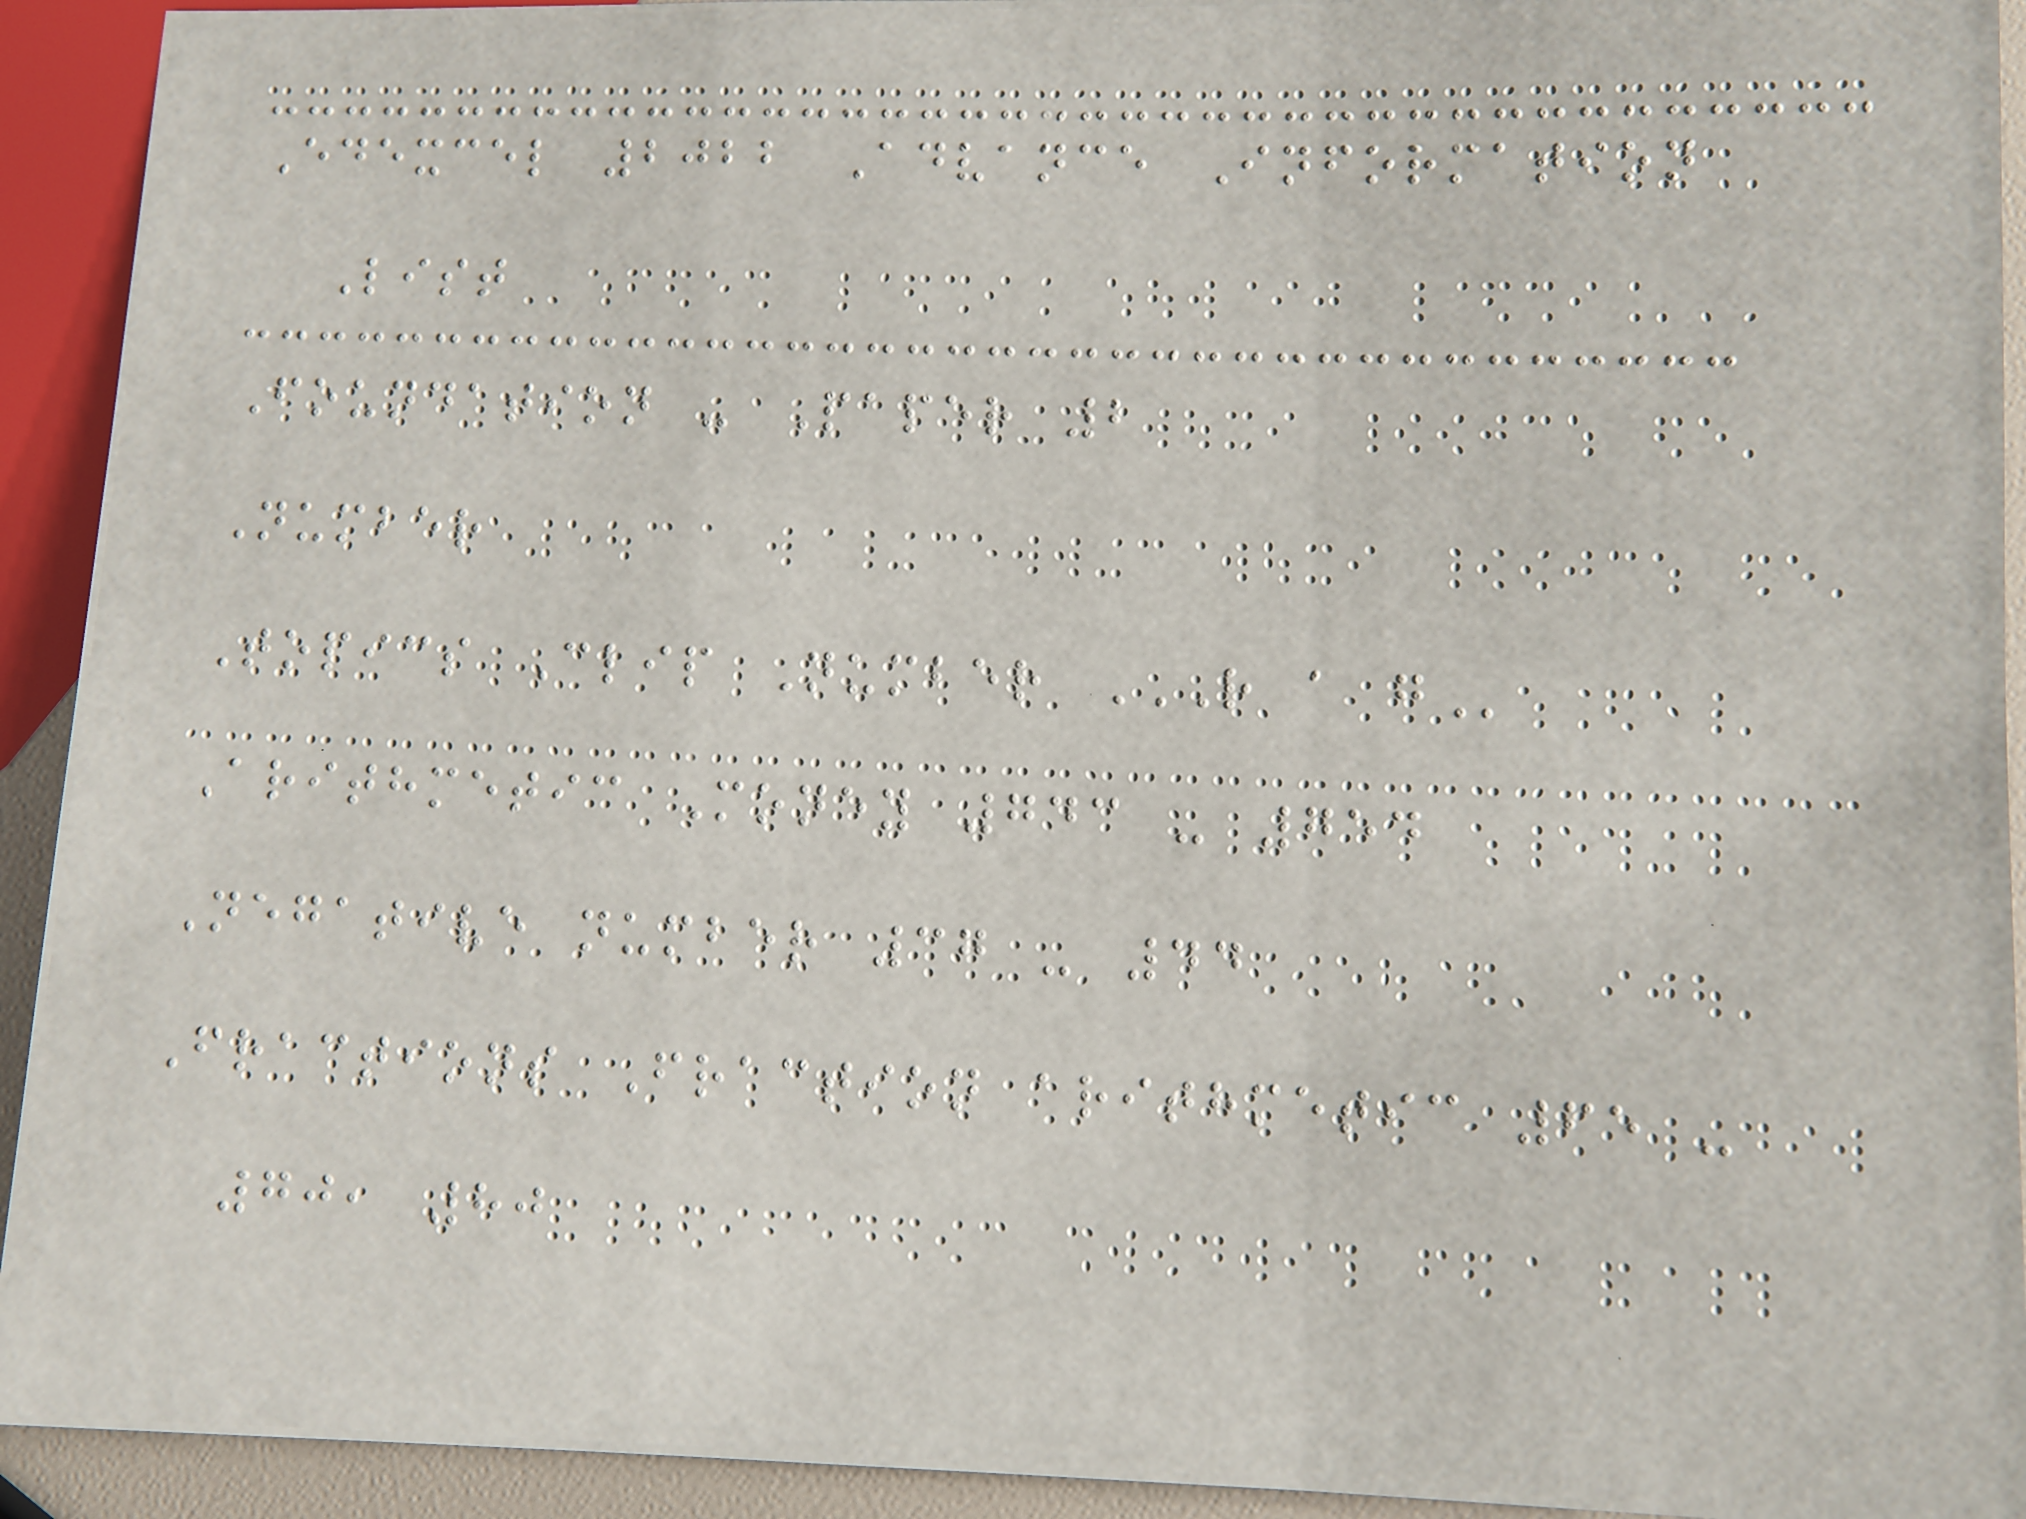Edexcel 2022 Advance Information
List
Foundation - Paper 2
Number
Topics Clip Number R A G
Arithmetic Money 743 - 754
Negative number 37 - 44
Fractions Fraction arithmetic 65 -
70, 80
